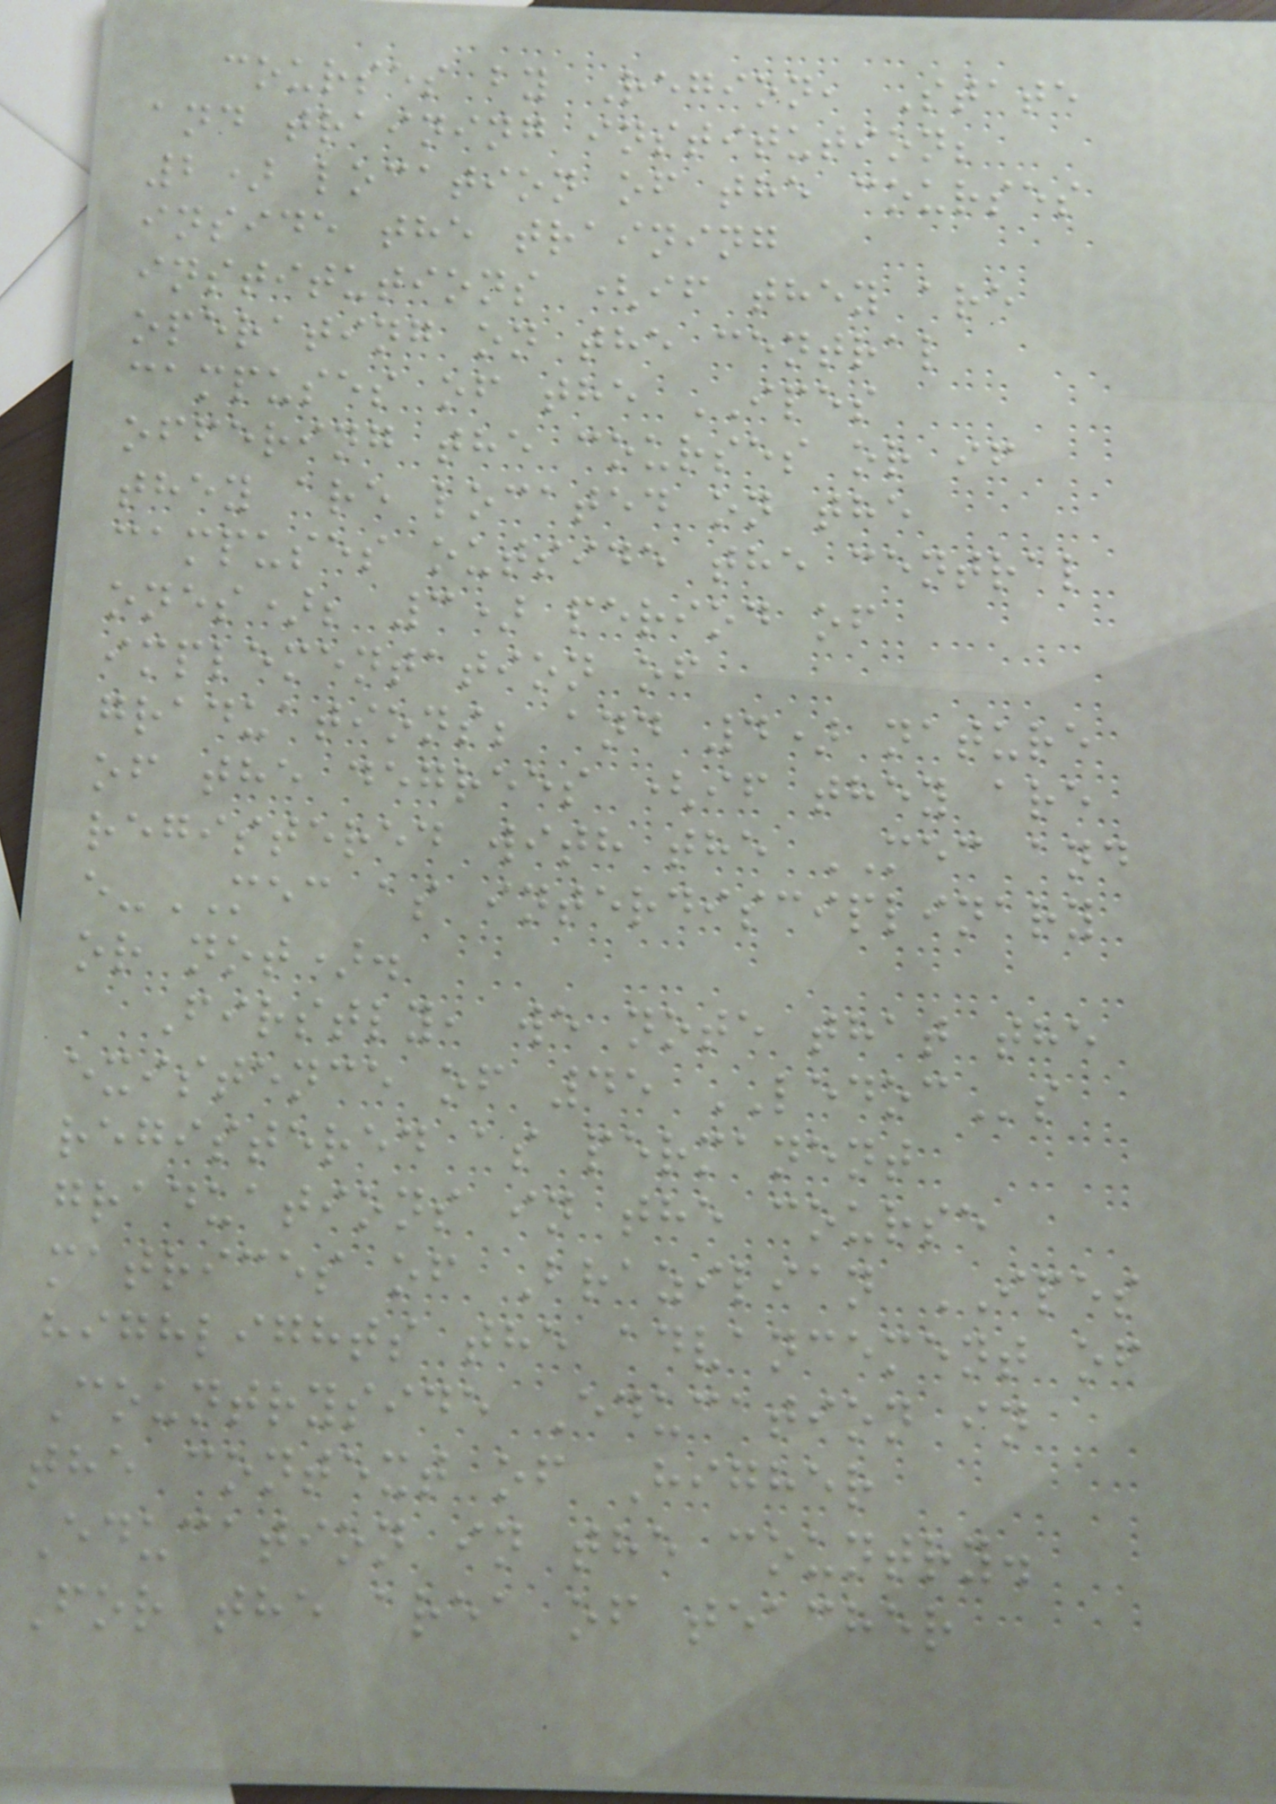courses by Region, State
and training institution;
2) location of the courses
inside the training
institutions (if they are
operating on the central
campuses of the IPES
offering the courses or if
they are located on the
campuses outside the central
ones); 3) period of
implementation of
graduations; and 4) nature
of the degrees (if they are
registered with the MEC and
e-MEC as interdisciplinary
or not).
Firstly, we note that the
existence of 45 LEDOCs
registered as permanent
graduations in the course
matrices of Brazilian IPES
highlights the advancement of
Countryside Education in
the context of Higher
Education in the country.
For the area of teacher
